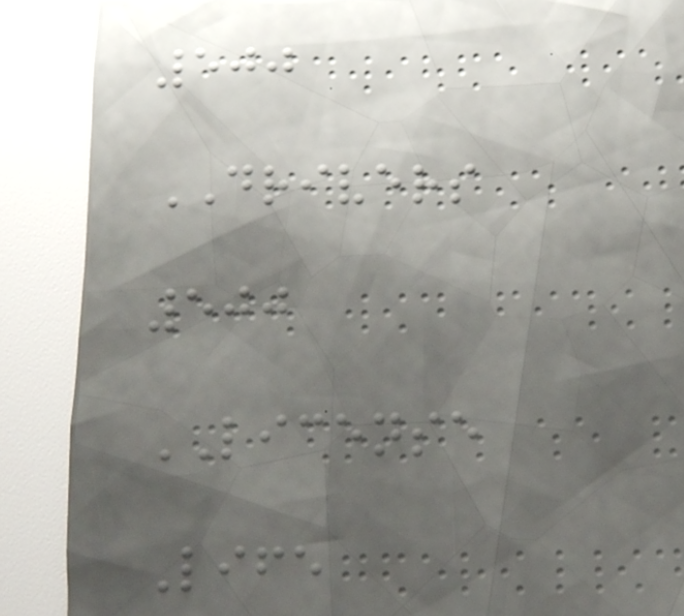500
DRIVERS
500
LICENSE
Life
